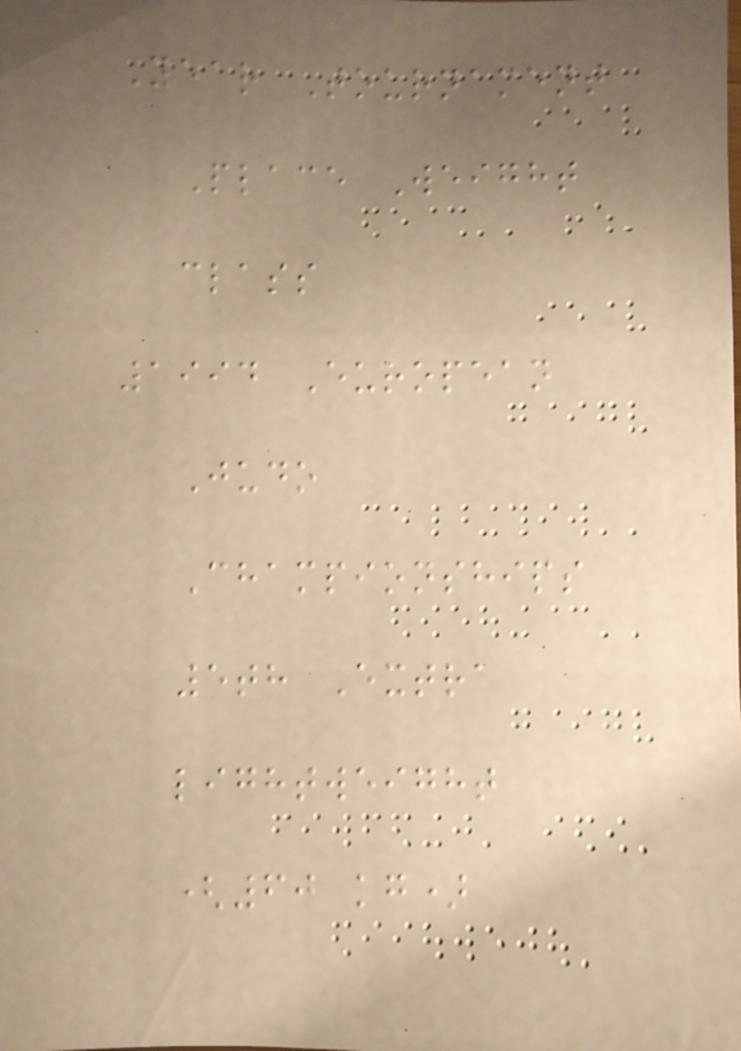Year Tournament
Place Weight
class
1994 European
Judo
Championships
5th Extra
lightweight
(60 kg)
